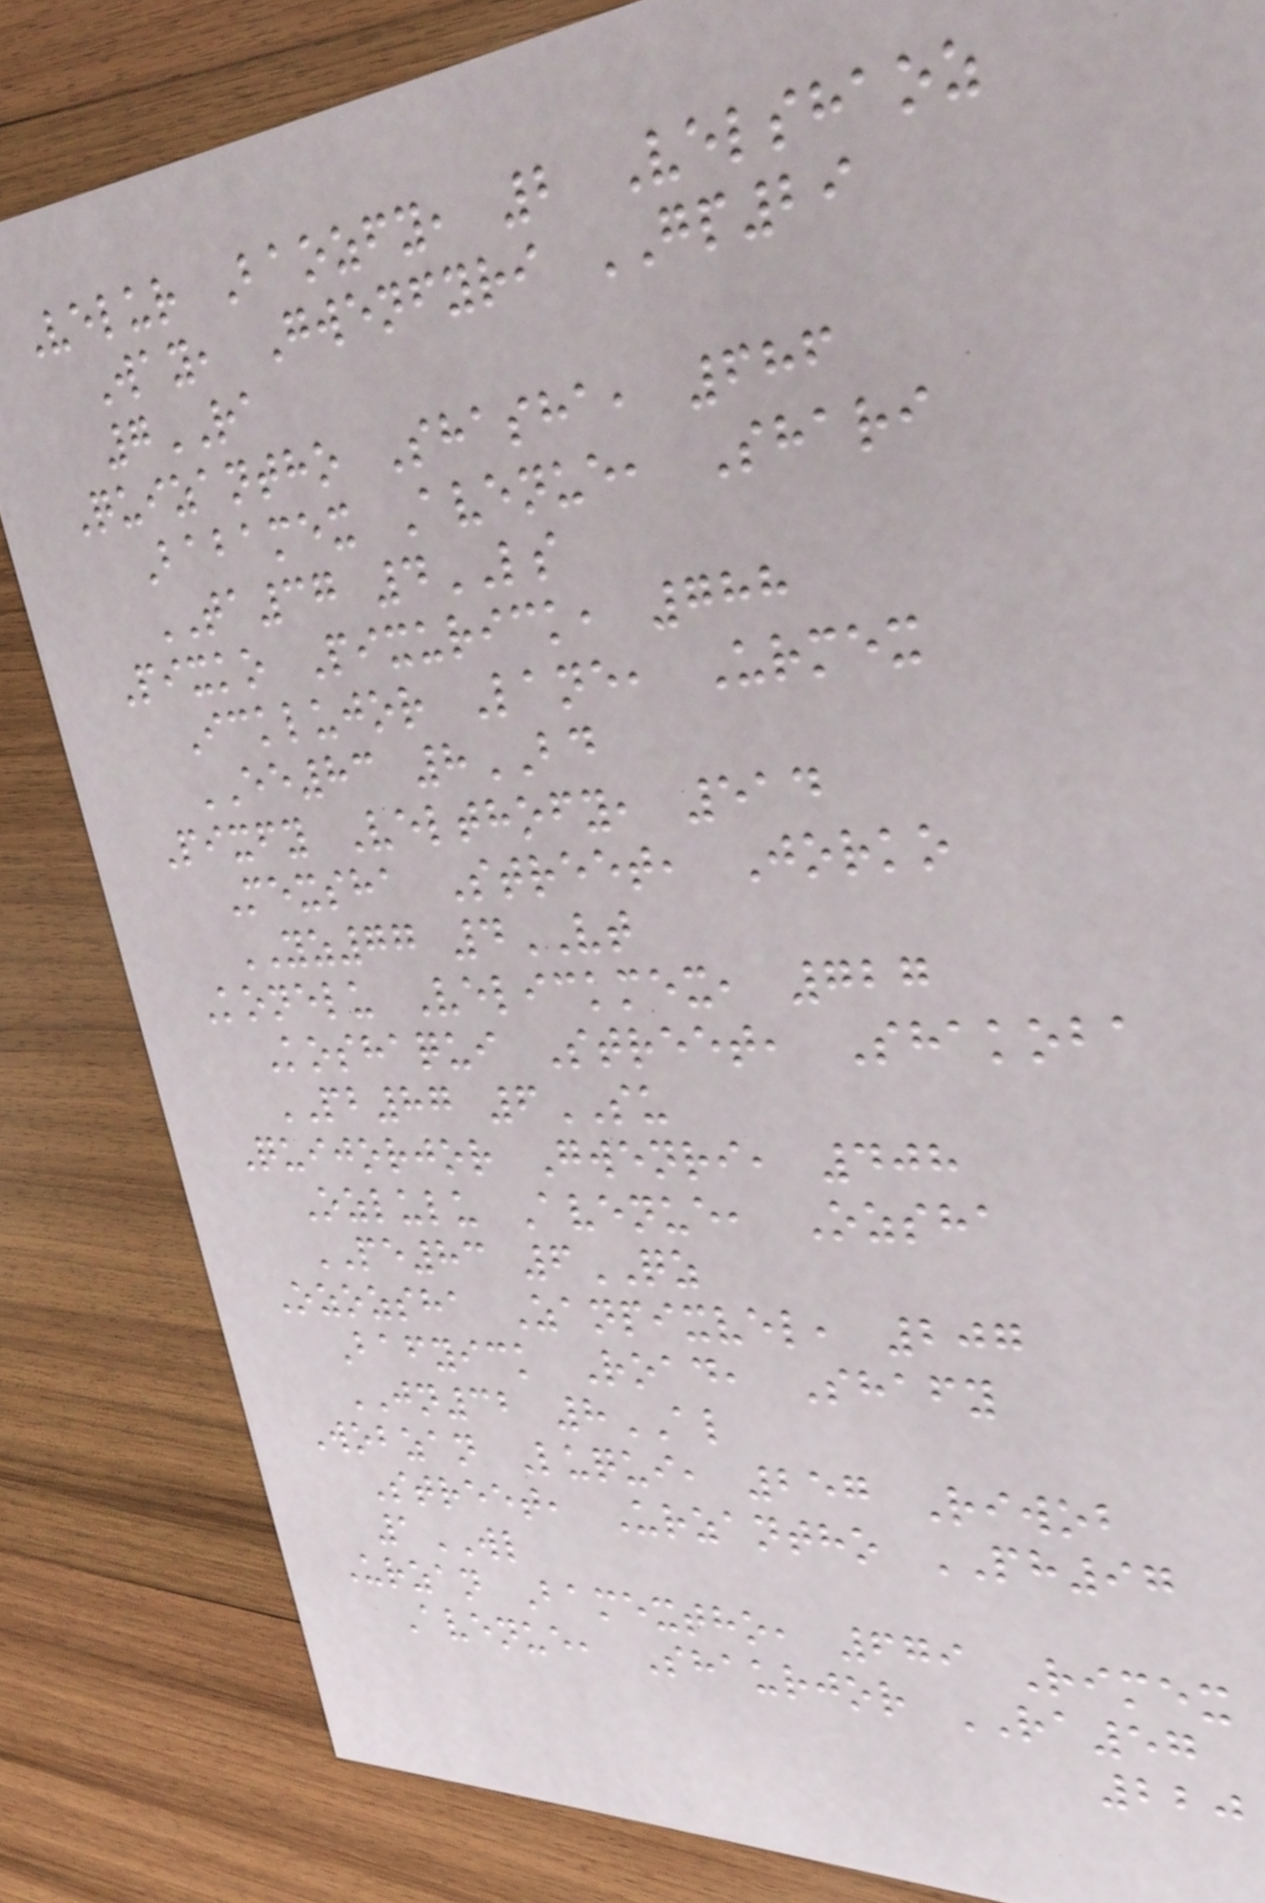Velur Baozfy, 2 Velshaoz
Way, Gwenfyri GP29
7RA
Quizantho Shasha, 686
Babamex Avenue, Shari
TA37 4LS
Pixko Pixurick, 788
Icklujor Lane, Urmex
EE83 8BD
Pixfy Velthofy, 514
Mexsha Street, Jorko
YZ77 4VT
Konelu Velickmex, 727
Koshaqui Street, Shakoba
PB87 6SU
Quijorjor Gwenri, 408
Ozlulu Avenue, Ozsha
PE83 6QZ
Ozozsha Zanpixvel, 207
Bafyick Road, Shafy
JN32 8AL
Wobzan Luqui, 257 Riwob
Street, Urzantho PH97
1WL
Urzan Bamextho, 679 Rimex
Avenue, Shaurjor RA57
220
